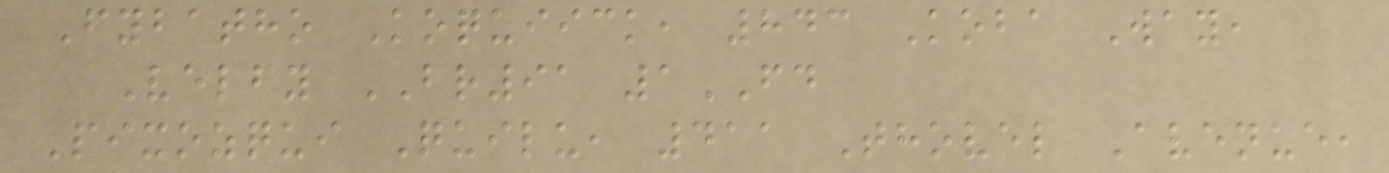Fybatho Koquiick, 843 Koba Way,
Velfy BR91 1FD
Pixozqui Quilu, 411 Thovel Avenue,
